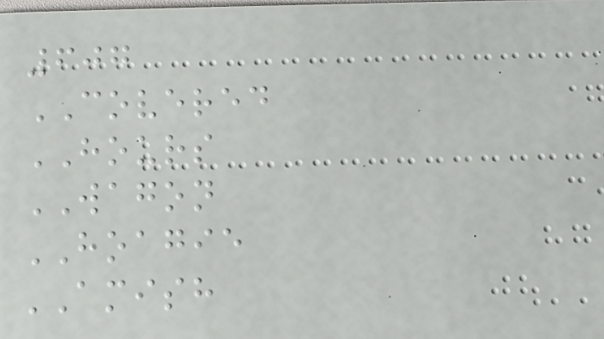607
COVERED
HOURS
WAGON
HOAGIE
AMISH
